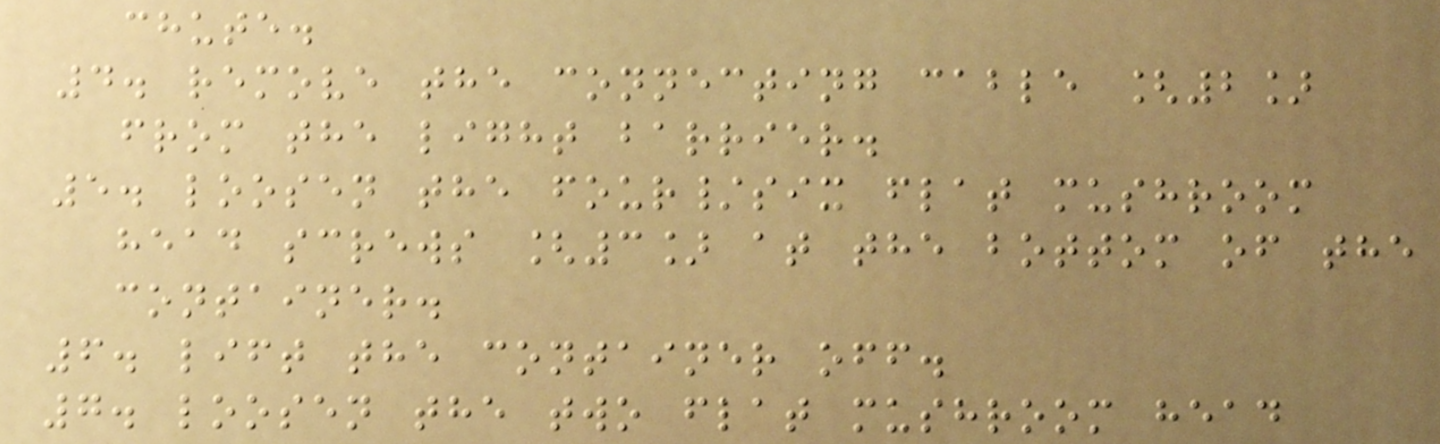chute.
4. remove the connecting cable [2]
from the light barrier.
5. loosen the four/six flat mushroom
head screws [3] at the bottom of the
container.
6. lift the container off.
7. loosen the two flat mushroom head
